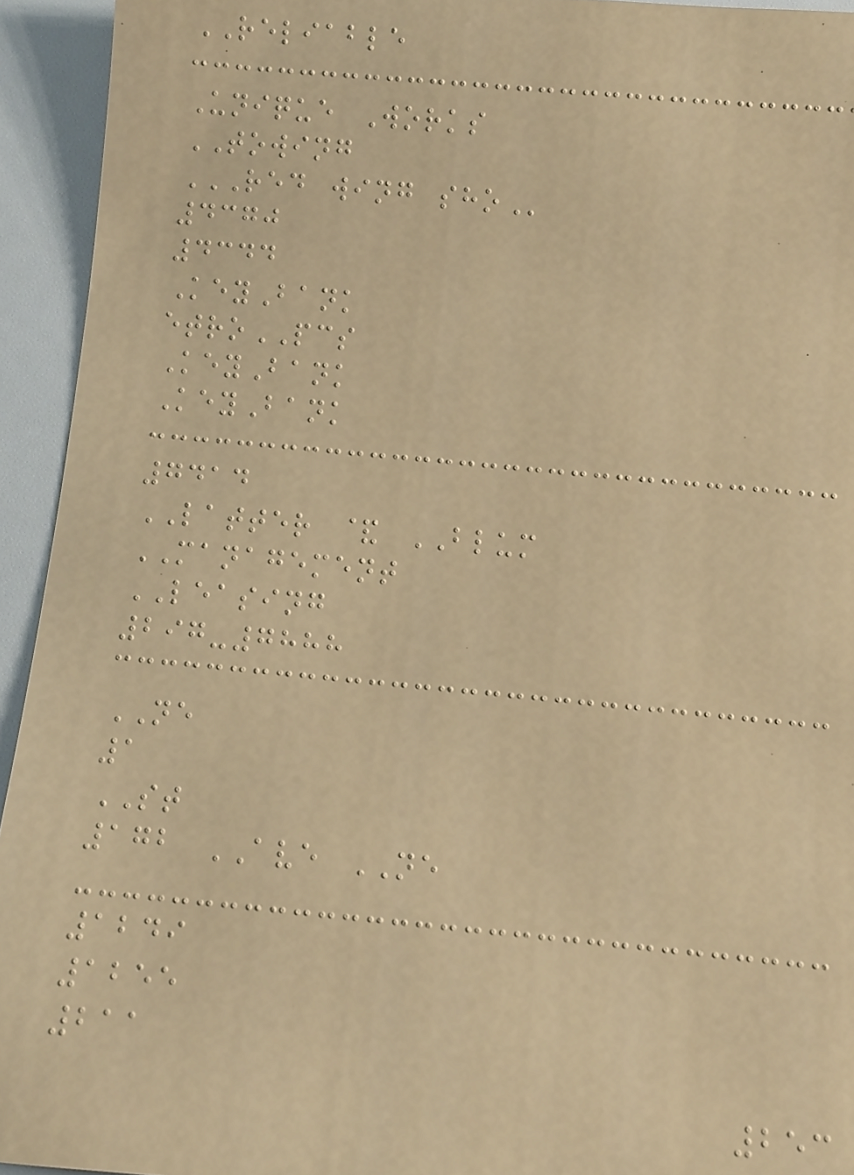RELIABLE
Unique Works
TOWING
RED WING SHO
4370
4344
KeyBank
etroPCS
KeyBank
KeyBank
7414
LATTER & BLUM
MANAGEMENT
LEASING
297-7888
NE
1
ST
172 AVE NE
1249
1255
211
253
